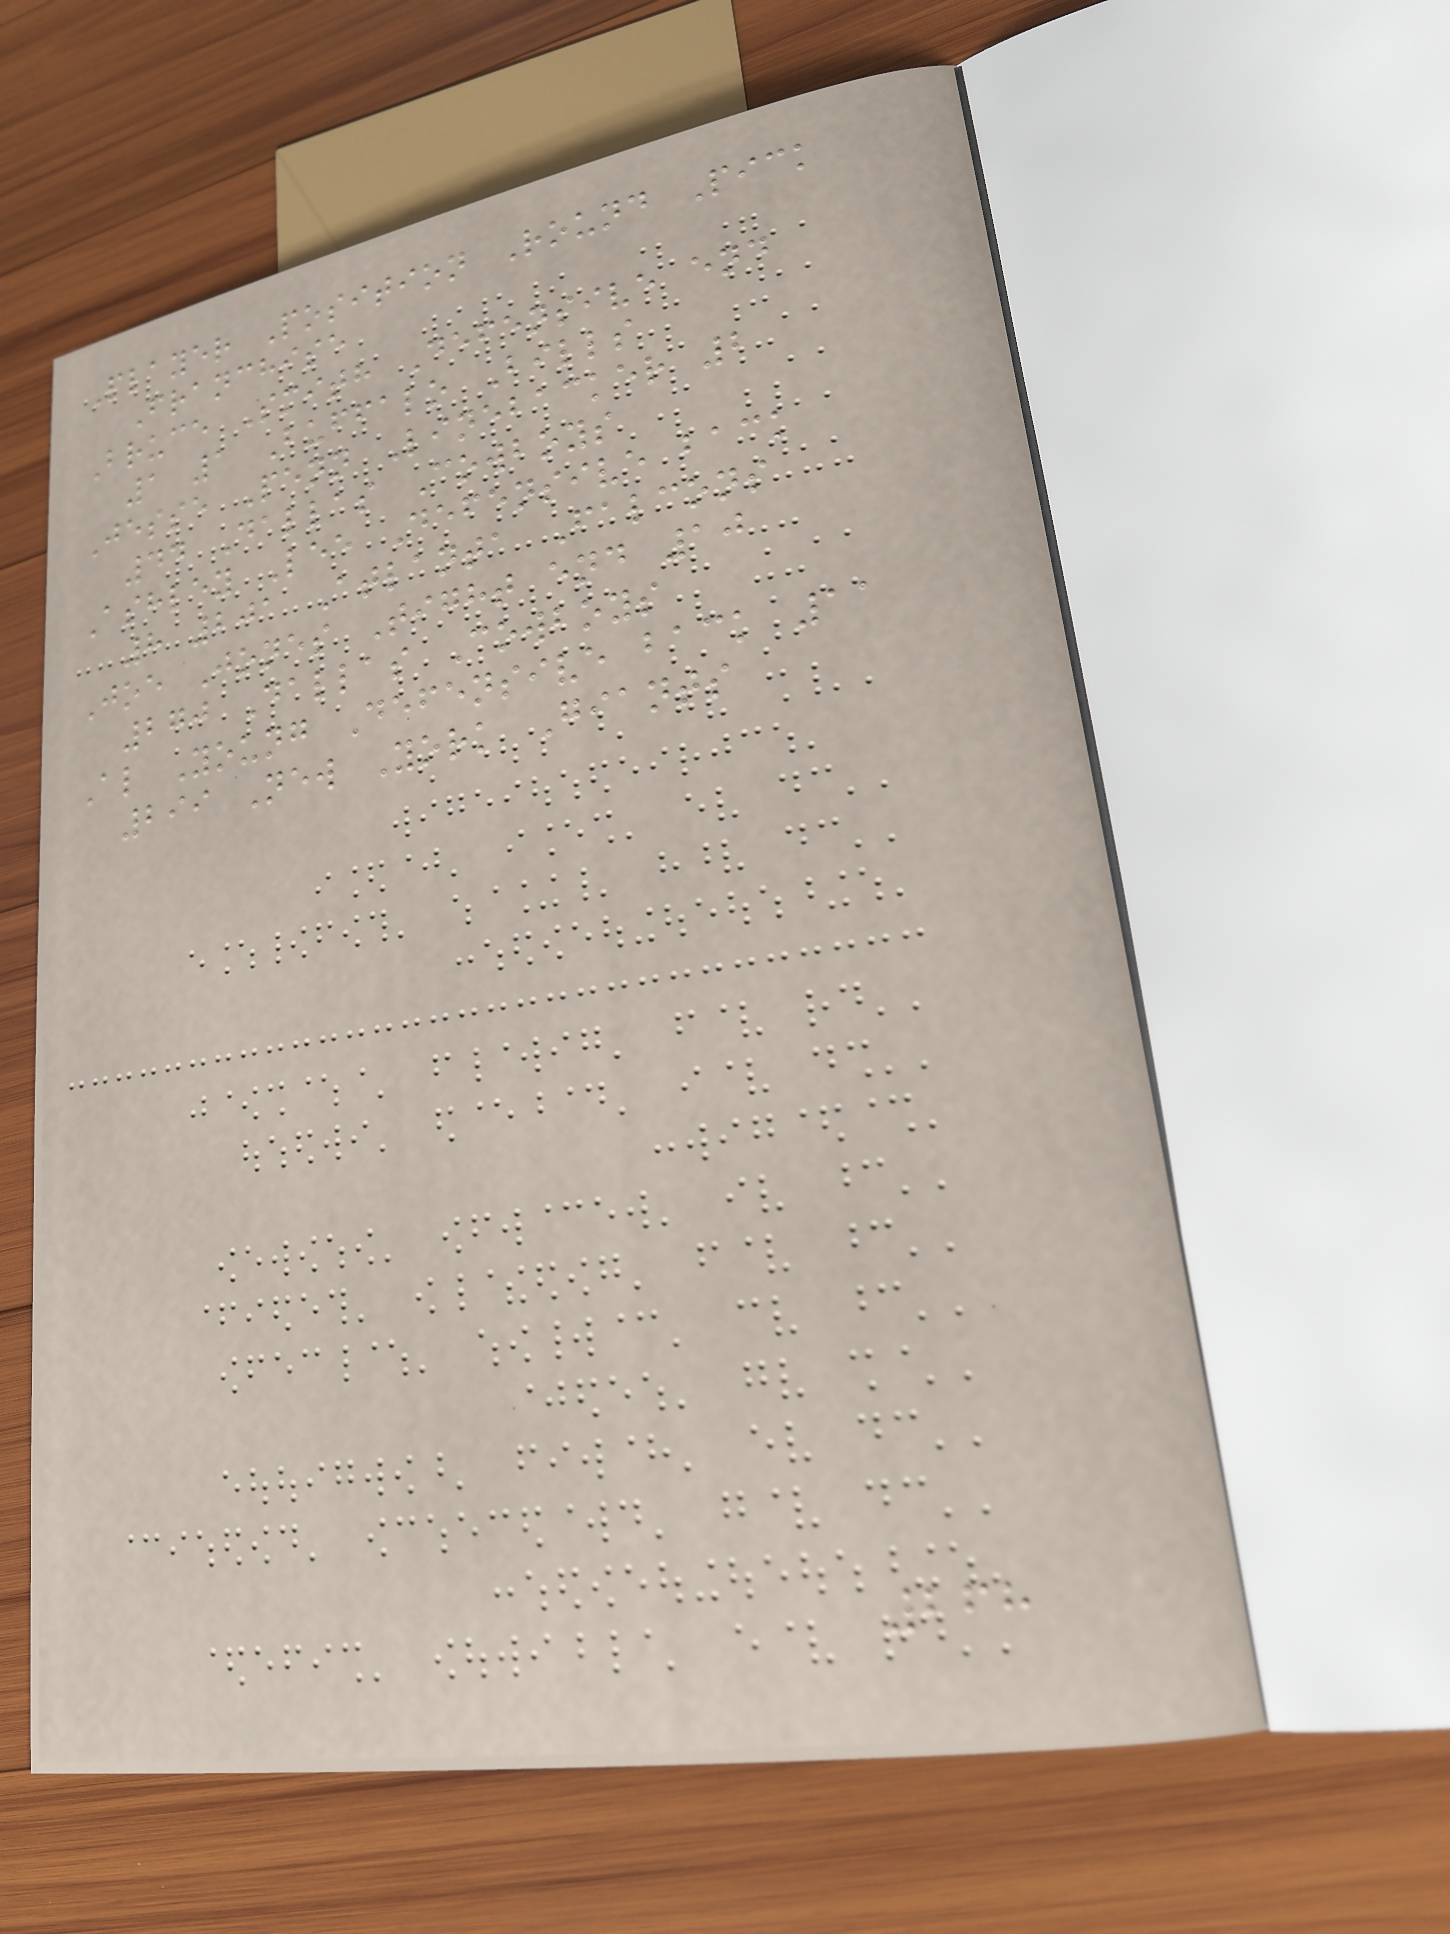Player Position Round Pick
Franchise
Bruce Smith Defensive end
1 1 Buffalo Bills
Jesse Penn Linebacker 2
44 Dallas Cowboys
Ashley Lee Defensive back
8 201 Atlanta Falcons
Joe Jones Tight end 10
270 Dallas Cowboys
Al Young Defensive back 11
299 New York Giants
268
